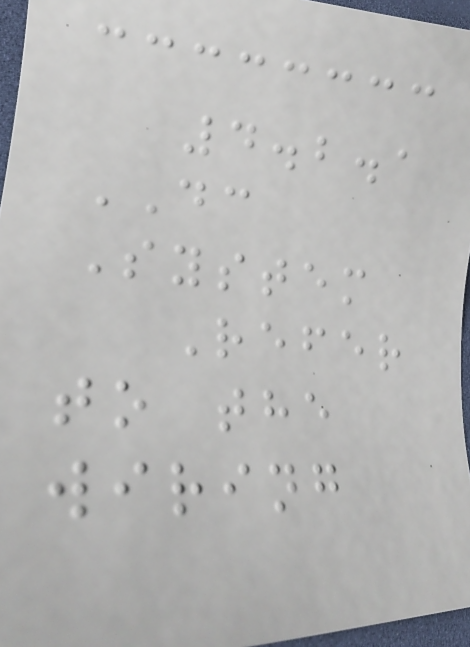4.2.1
DC
System
Refer
to the
wiring
